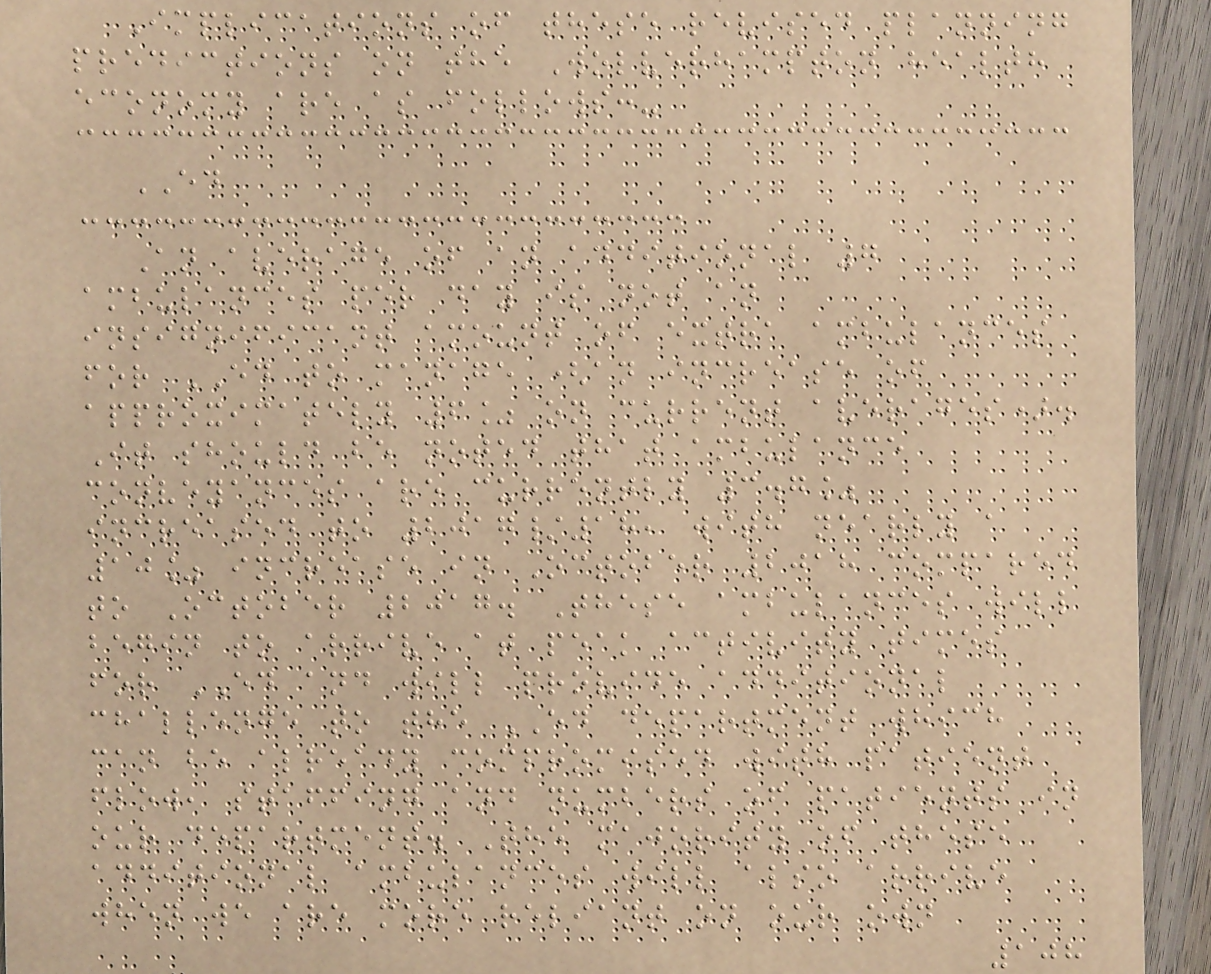Implications of these revised planning
predictions on the Wolverhampton health
economy are as follows:-
ED
An average of an additional 7
ambulances per day is not an
insignificant amount of extra ambulances
for ED to manage (an increase of
approximately 6% on current averages).
It should be noted that ambulance
conveyances are currently 3.7%
increased to 2017/18, with nearly a
10% increase in October 2018 compared
to October 2017. These ambulances will
begin to arrive at peak activity times
for ED and will provide additional
challenge to the ED department which
can be already compromised with patient
flow, staffing and numbers of patients in
our department. The majority of these
additional ambulances will also arrive
when we are more reliant on our own
108
